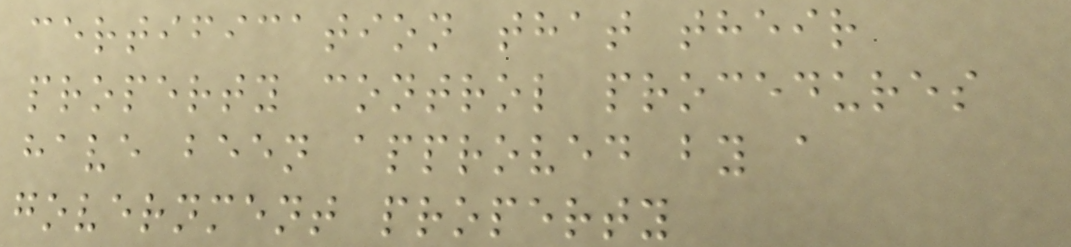certification that their
property control procedures
have been approved by a
government property
